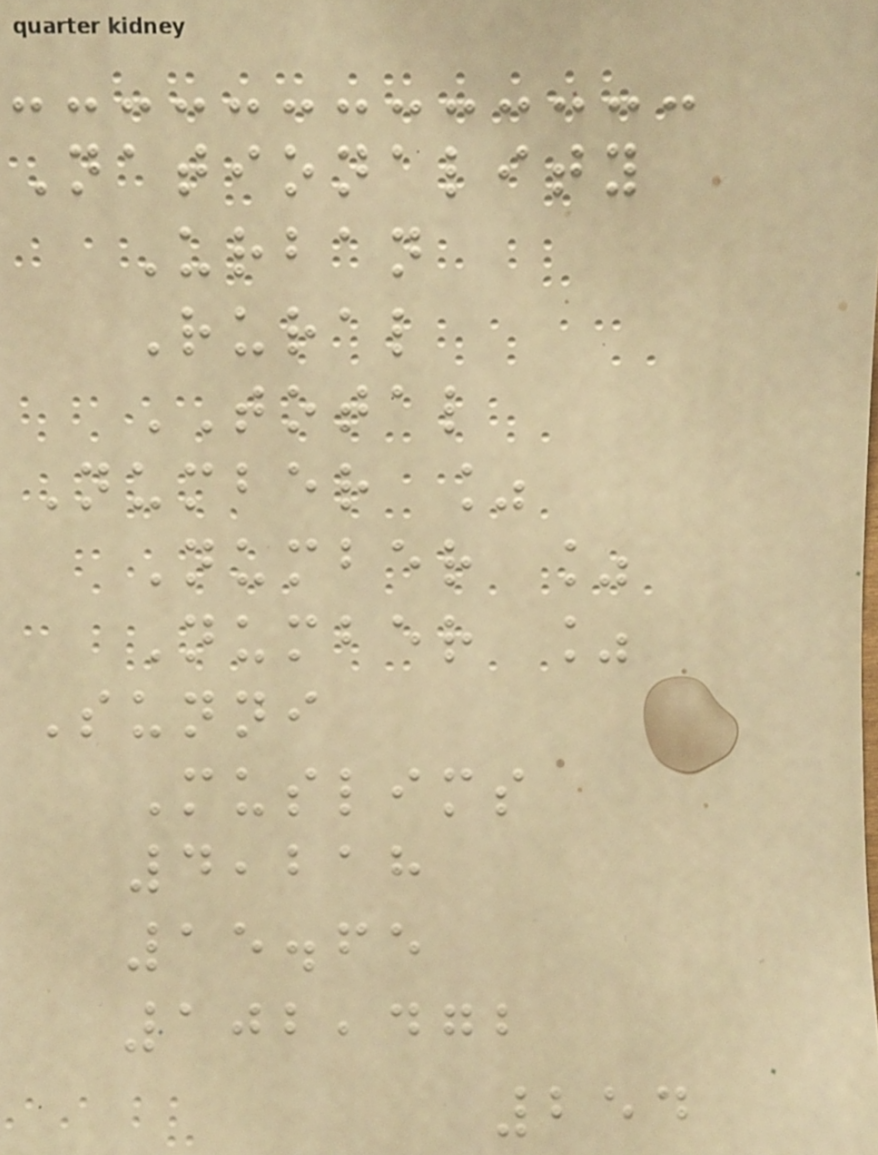Nationality
Urban
Rural
TOTAL
Number %
Number %
Number %
Sunni
Muslims
4,218
15.65
102,472
254
